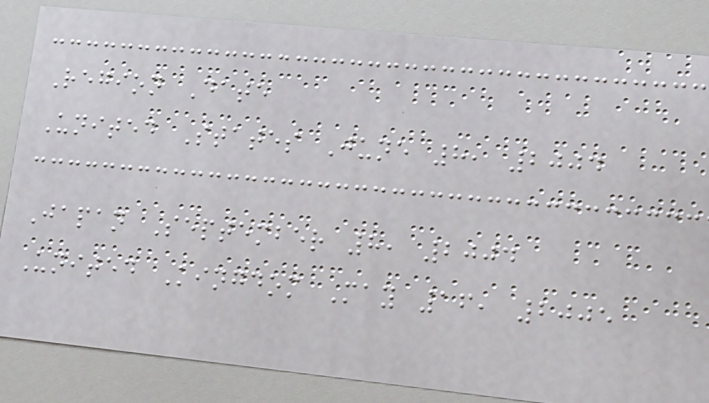Region Date
United States June 8, 2004
Japan September 8, 2004
United Kingdom May 16, 2005
